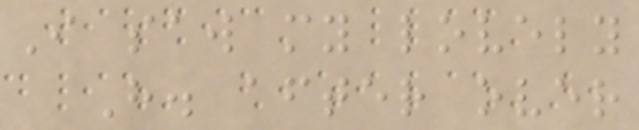I saw my lovely
H. after over
